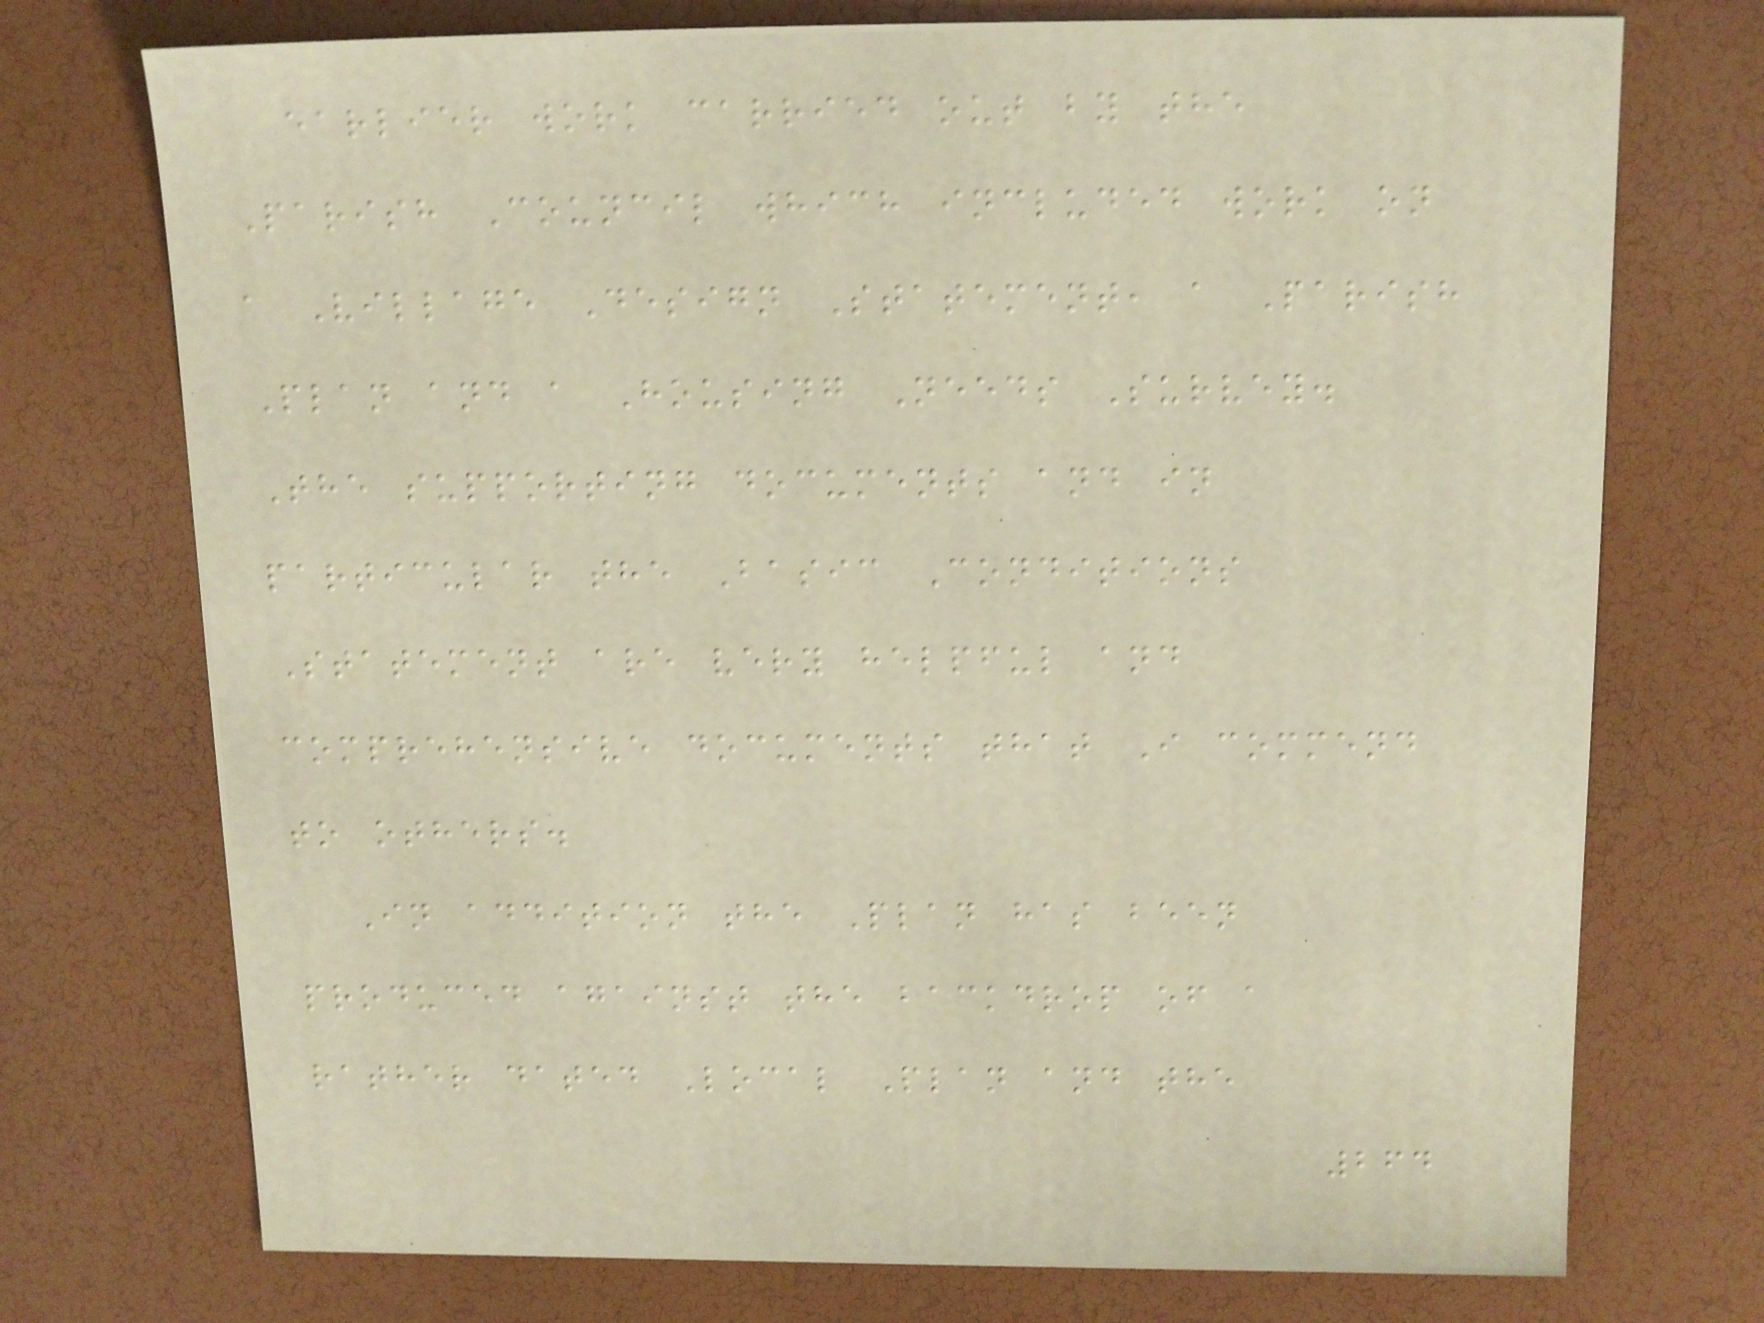earlier work carried out by the
Parish Council which included work on
a Village Design Statement, a Parish
Plan and a Housing Needs Survey.
The supporting documents and in
particular the Basic Conditions
Statement are very helpful and
comprehensive documents that I commend
to others.
In addition the Plan has been
produced against the backdrop of a
rather dated Local Plan and the
264
